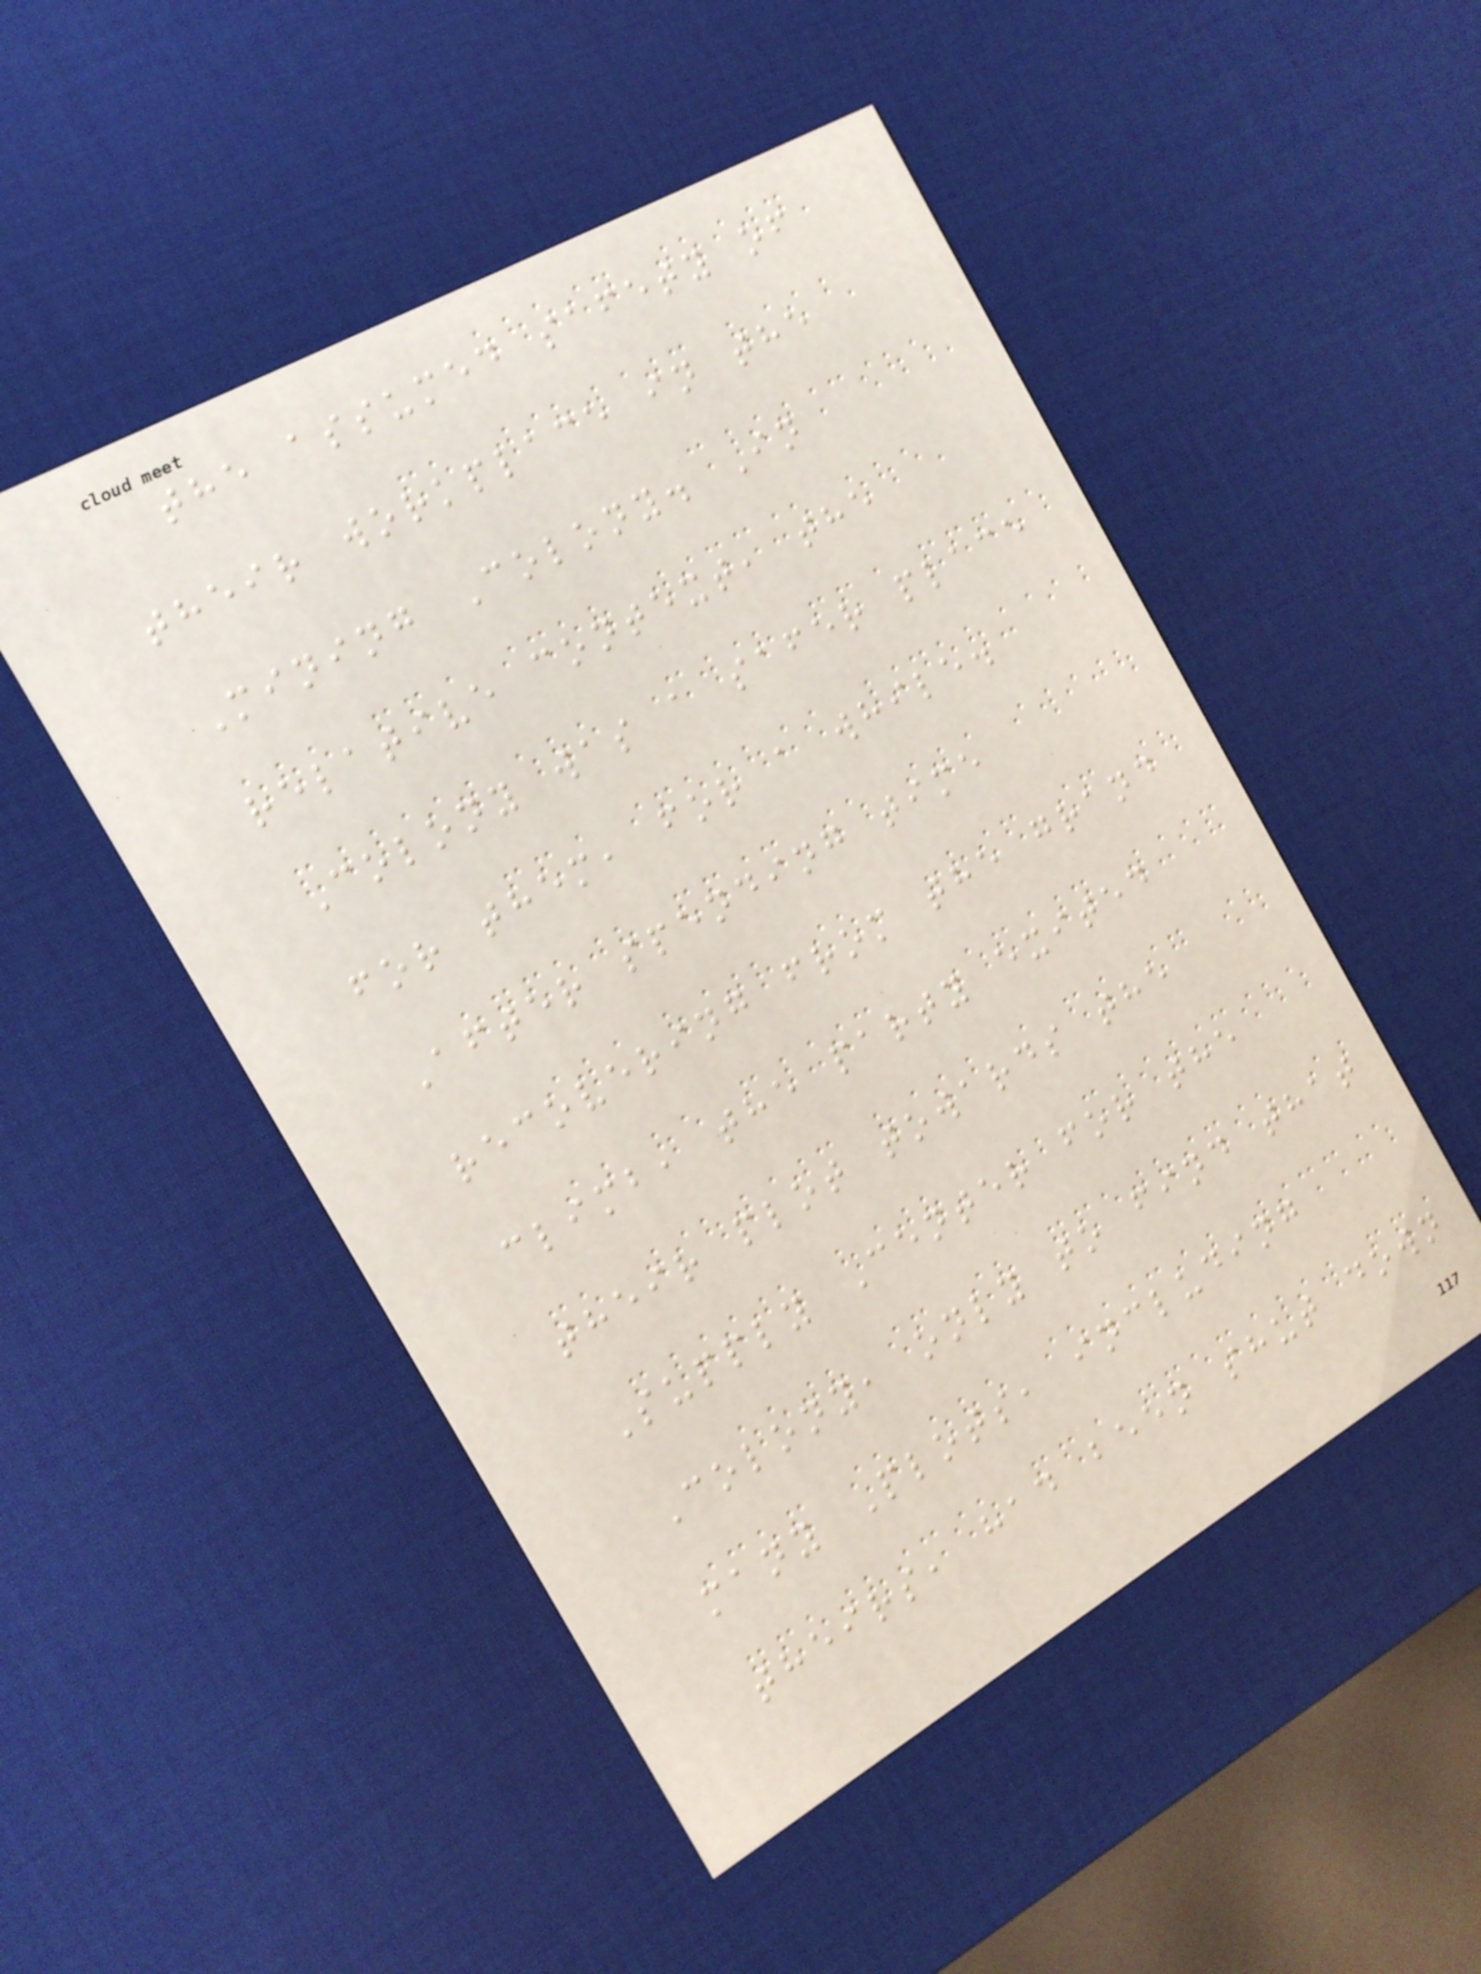the assumed safety of
their workplace in the
Mining Colony. In
relative context, the
Colony was a safer place
for them, for a while.
After spending time
recovering from the grand
climb, the party exited
their plot towards the
Supply Center for the
Colony, only to find that
many Plots, including
theirs, had been shut down
